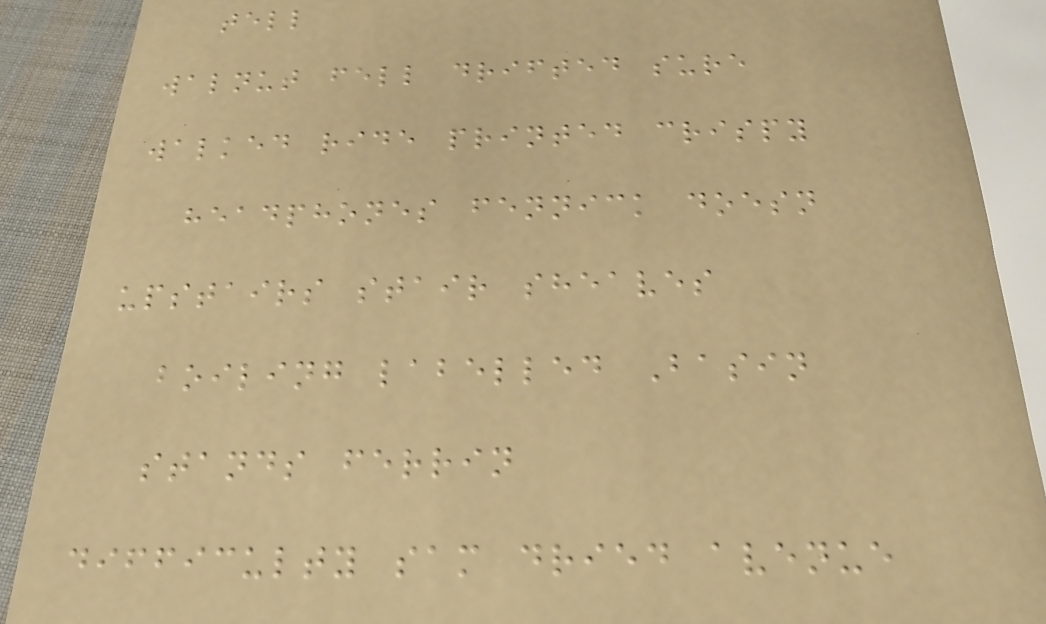tell
walnut fell drifted sure
walked ride printed crispy
headphones fennick doesn
upstairs stair sheaves
boiling labelled Basin
stands ferrin
difficulty sam dried avenue
